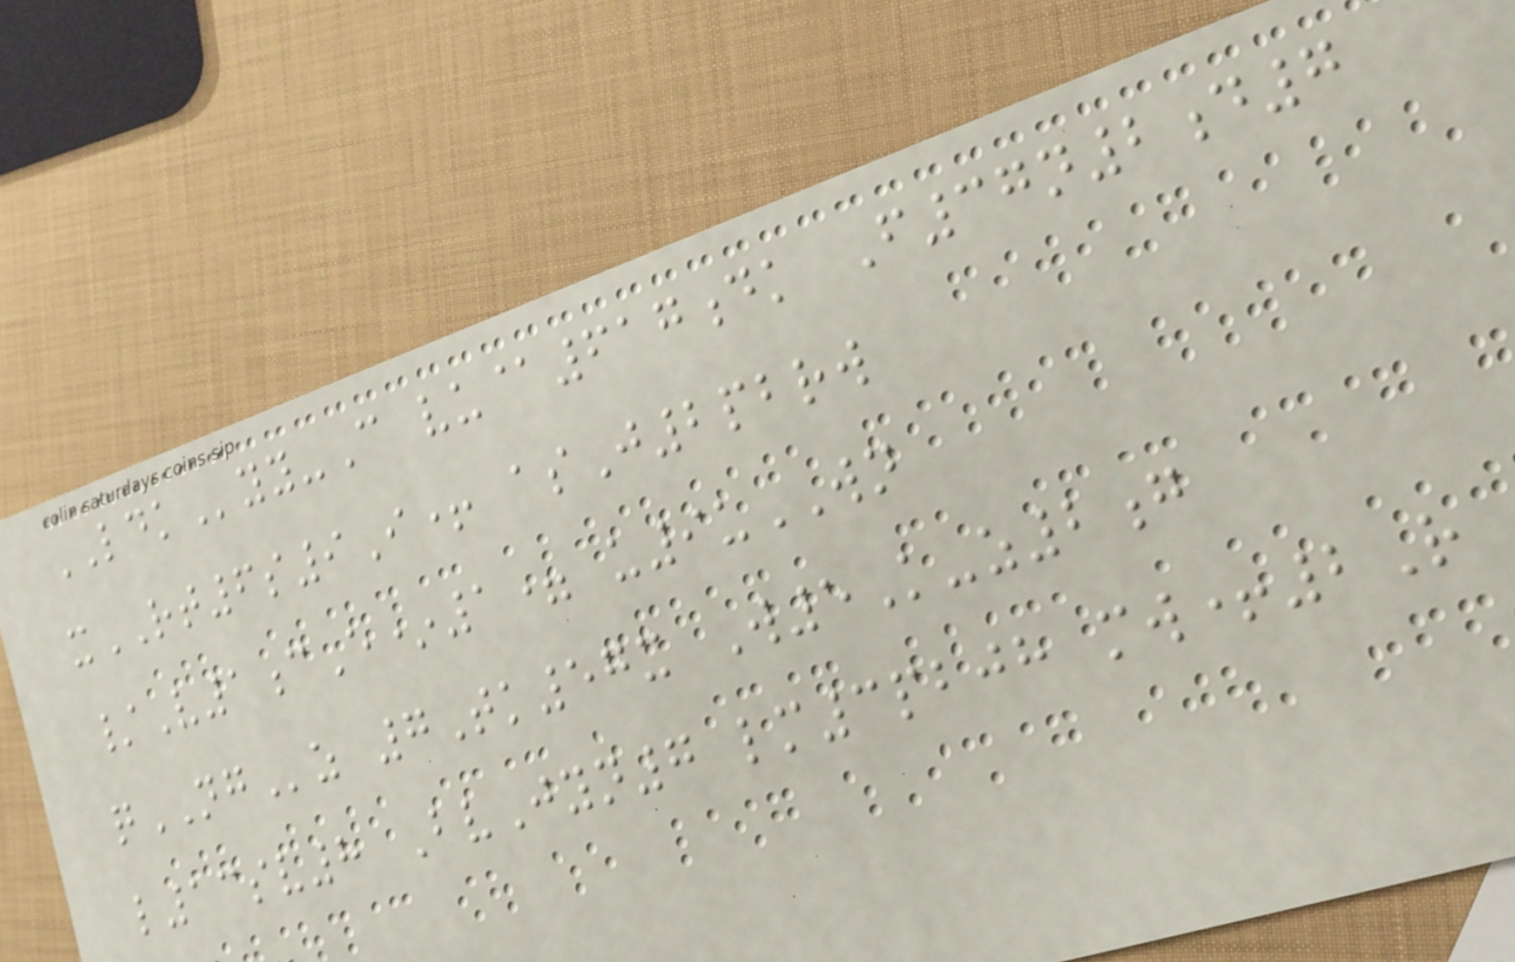LDKyy-C vu@617dk F37n2d7
xRT6s9I+ asJ2pbrw
/V1cE*1= u9uWN
qNGz 7Tk57x W5K-z2g
l13sv8 BvJyn7 lm3pbjh mw+2R
